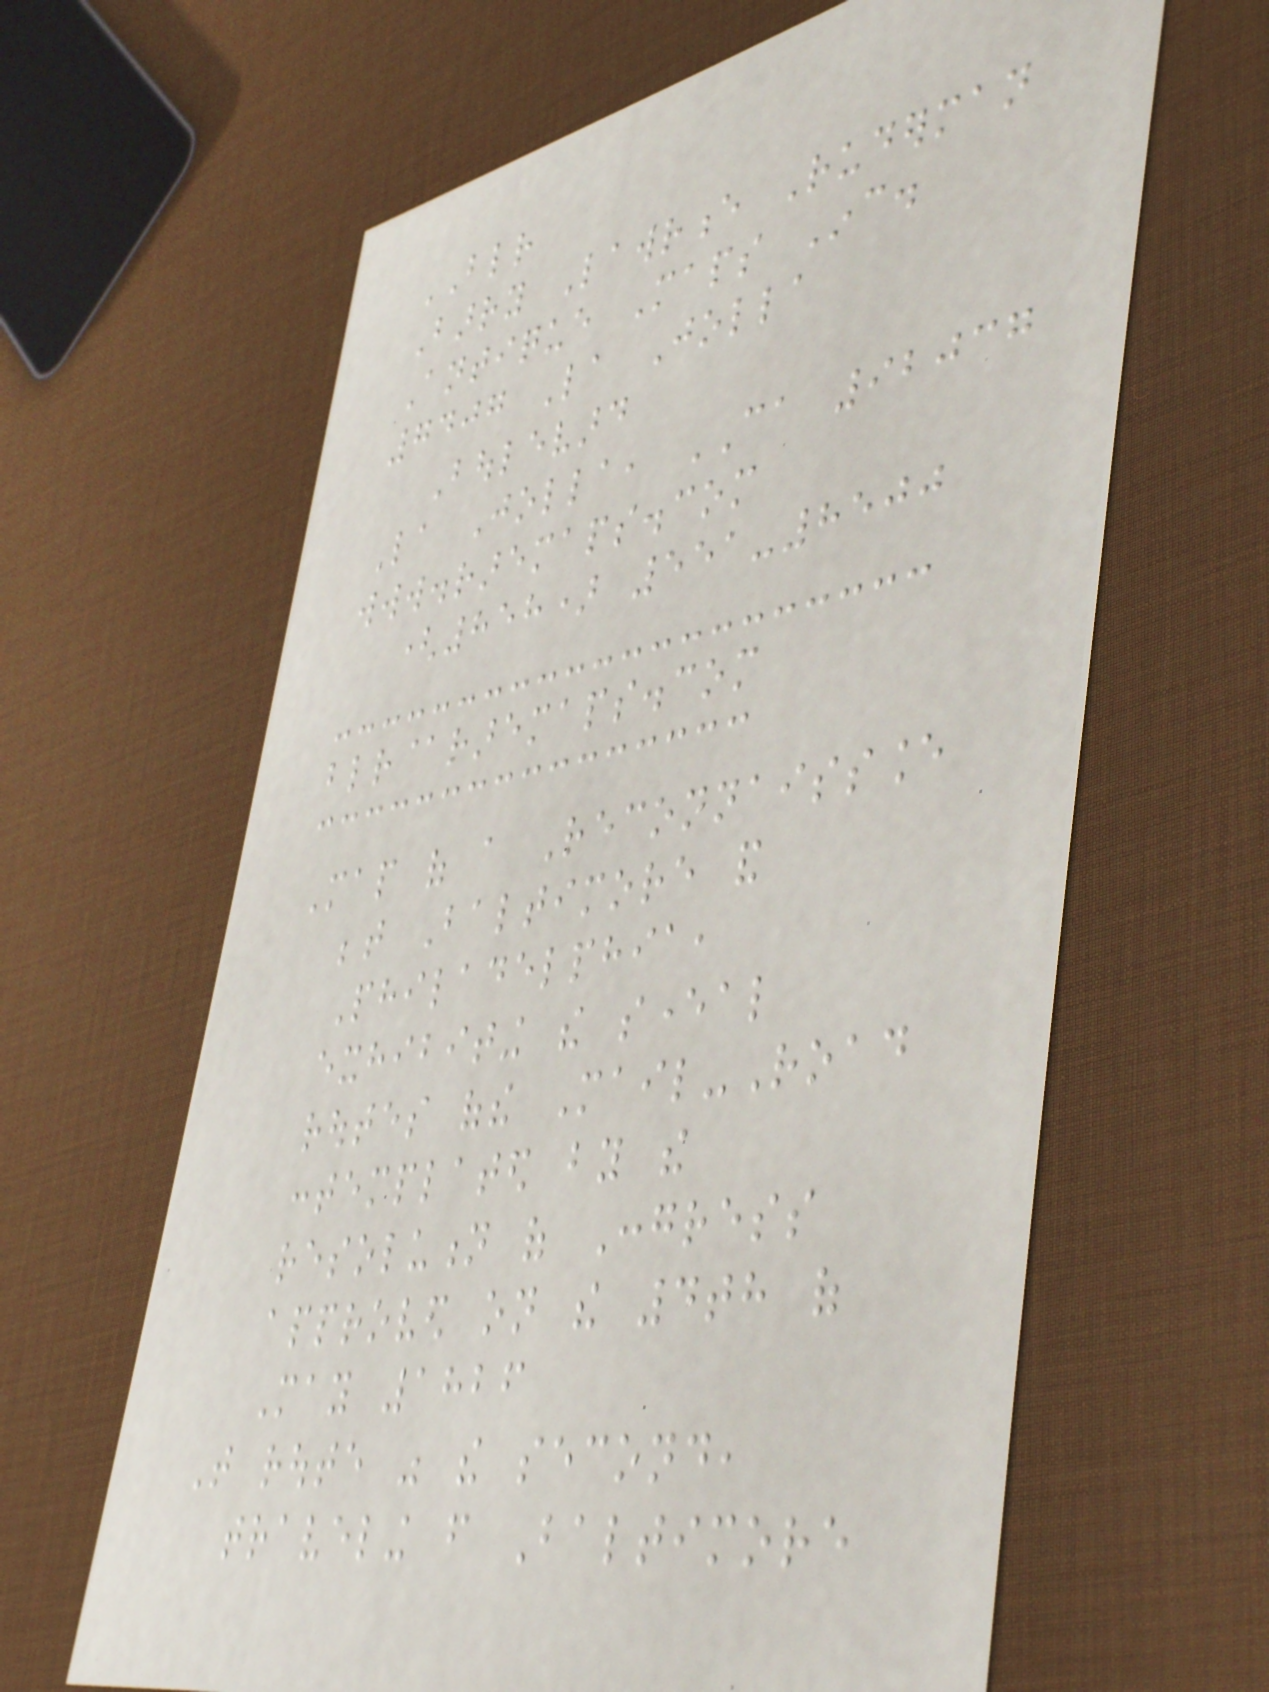BLR
Barry Lawrence Ruderman
Antique Maps Inc.
7407 La Jolla
Boulevard
La Jolla, CA 92037
www.raremaps.com
(858) 551-8500
blr@raremaps.com
Map of a Reconnaissance
between Baltimore and
Philadelphia,
exhibiting the several
routes ofthe Mail-Road
contemplated by the
resolution of Congress
approved on the 4th of
May 1826
That route was the second,
traveling from Baltimore
